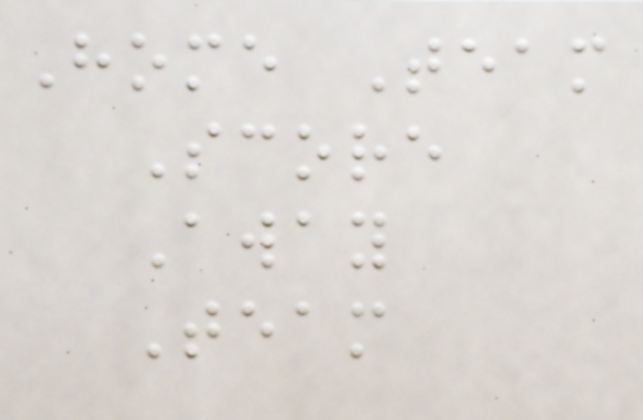Home Team
Score
Away
Team
